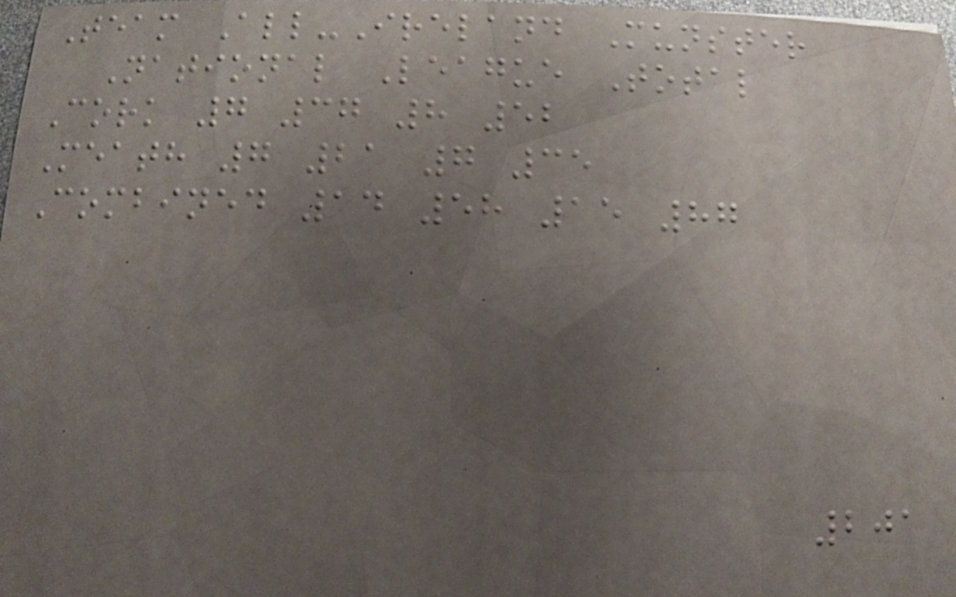Team All-Ireland Munster
National League Total
Cork 7 37 8 52
Meath 7 21 7 35
Combined 14 58 15 87
201
